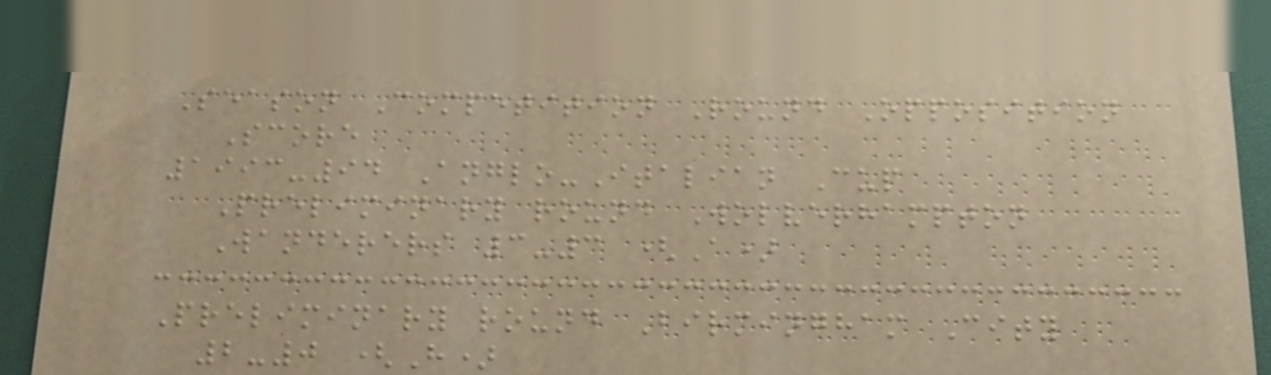Season Competition Round Opposition
Score
1993-94 Anglo-Italian Cup
Preliminary round Wolverhampton
Wanderers 3-3 (A)
Preliminary round Birmingham City
2-0 (H)
